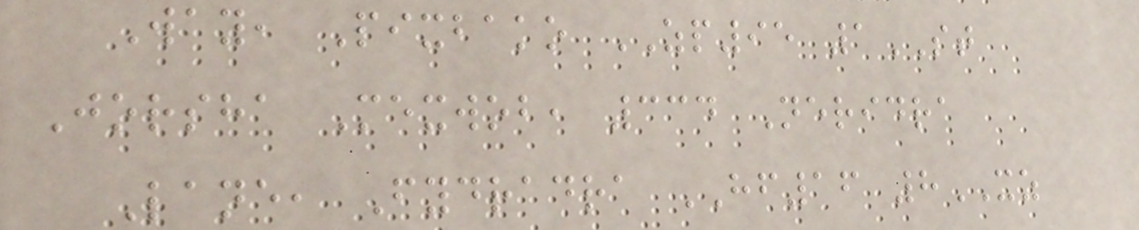Way, Pixbako ZP95 1ST
Jorsha Mexwob, 334 Neridra
Lane, Fydradra HF16 8XZ
